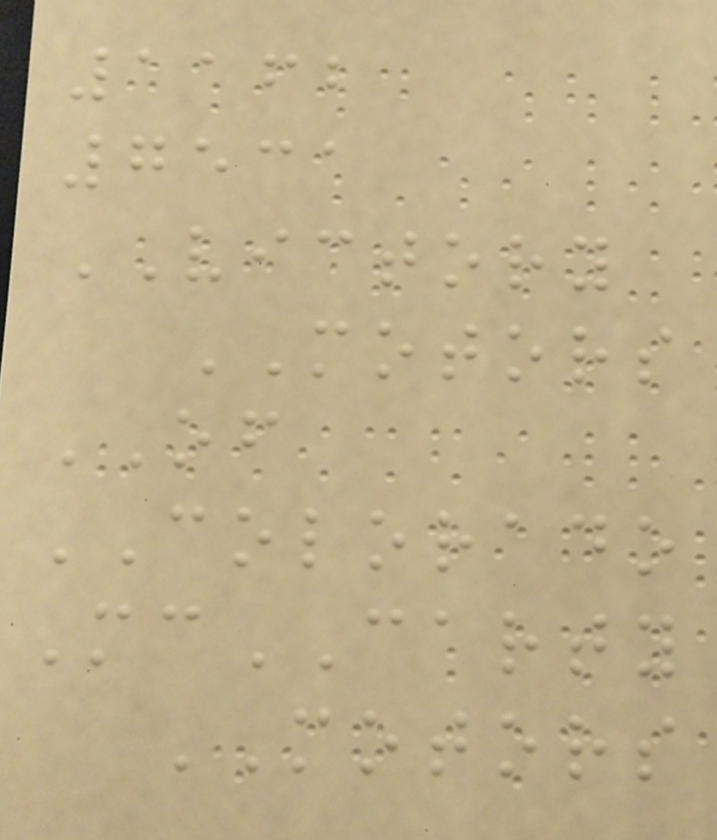1162
7531
VICTORY
MOTORS
OF
COLORADO
McCARTY
MOTORS
